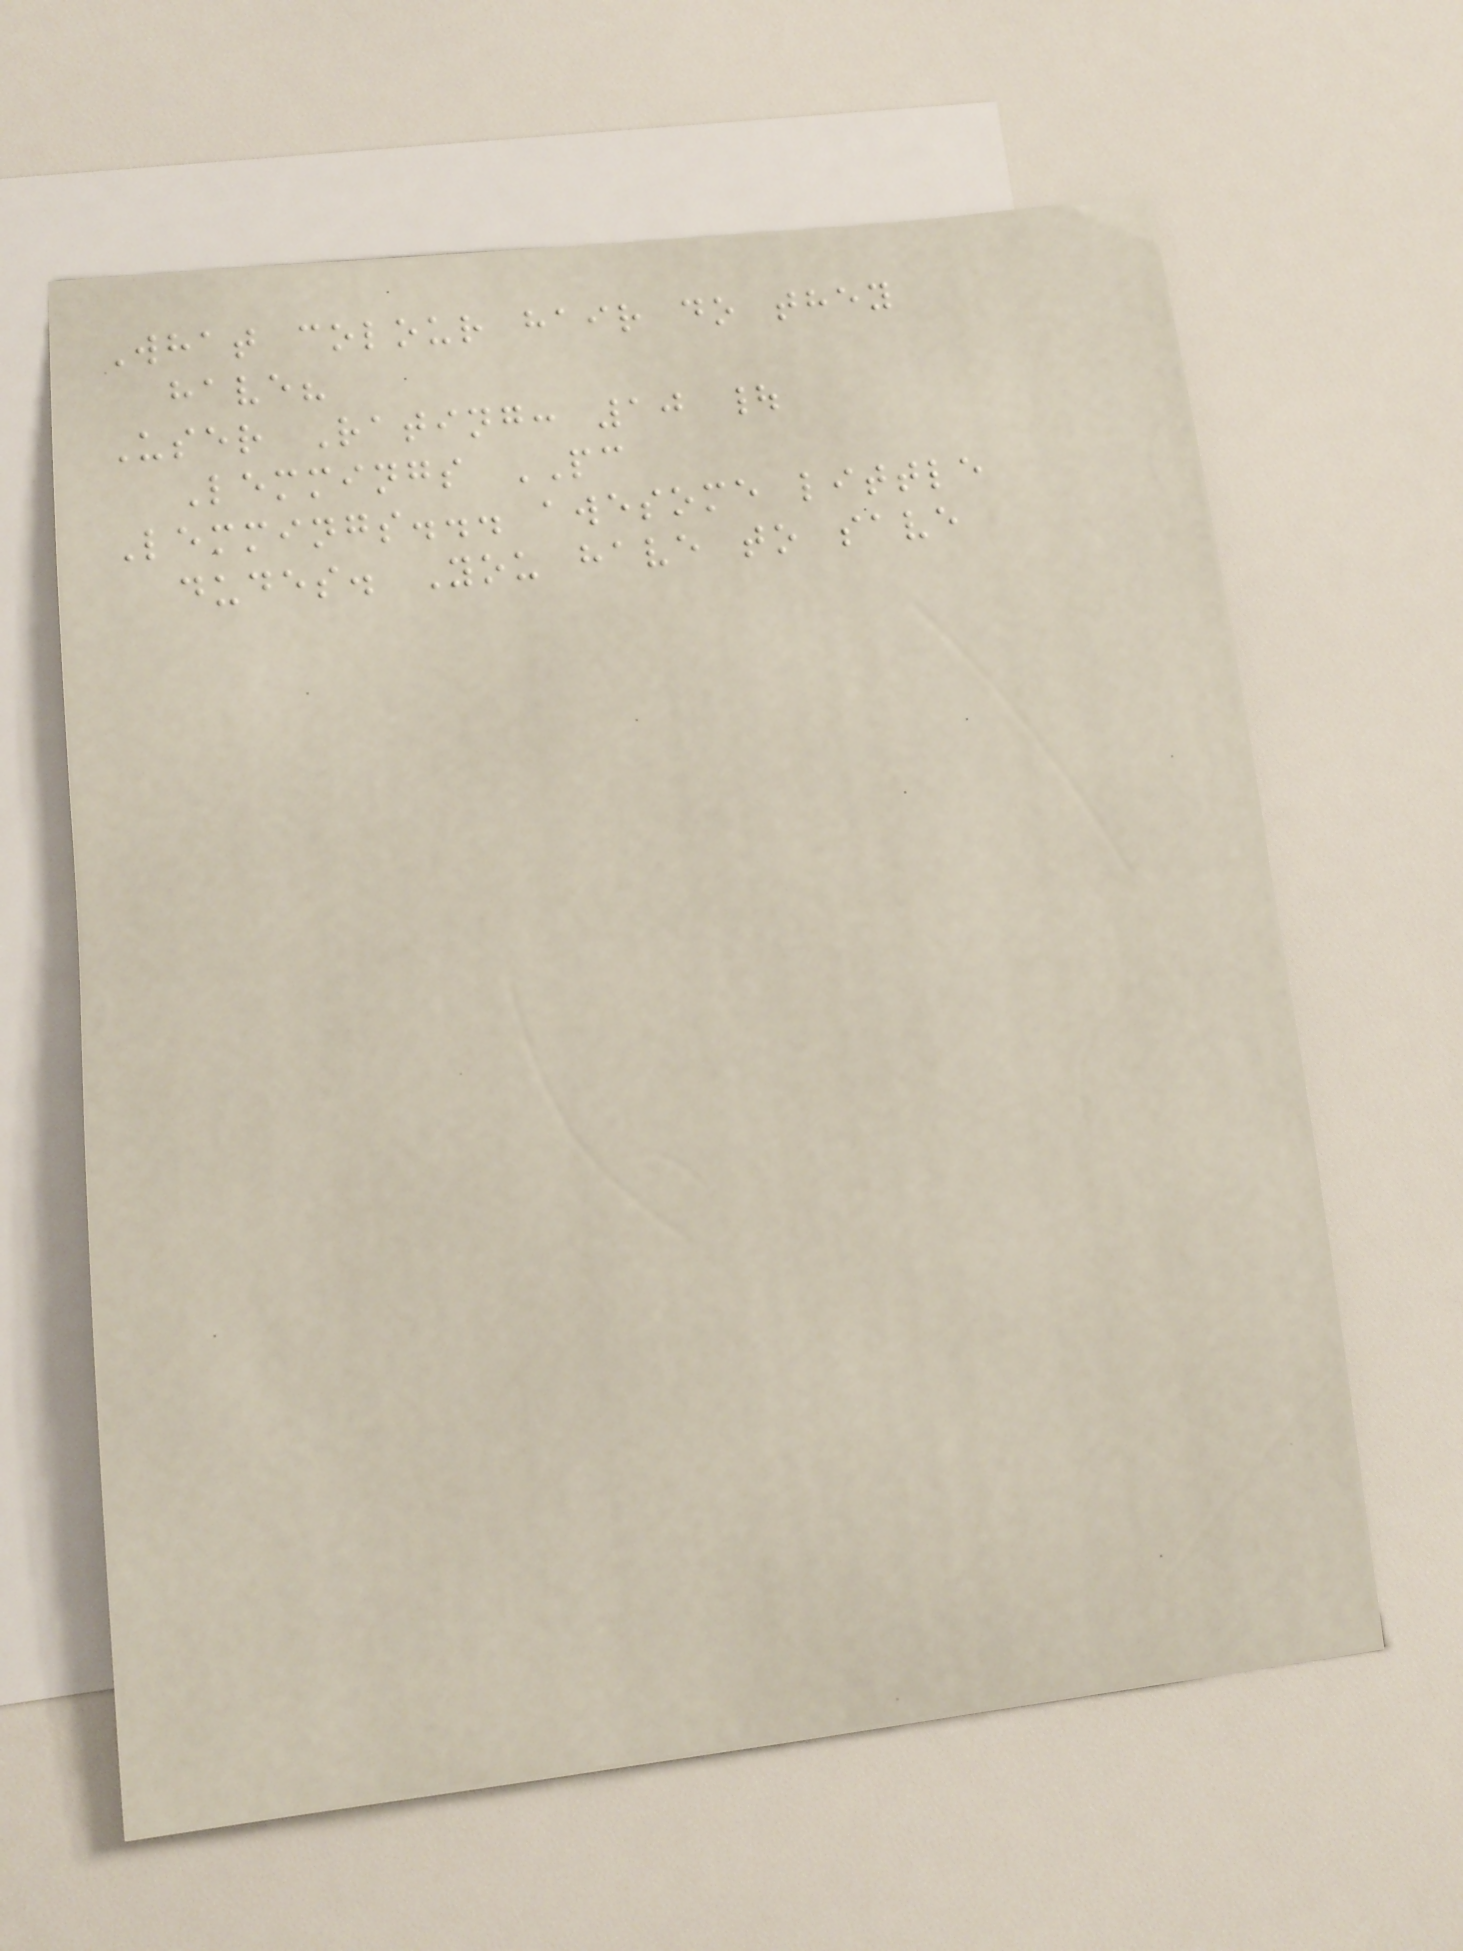What colour hair do they
have?
User Rating: 10 |
Lemmings PC
Lemmings... awesome little
dudes. You have to save
